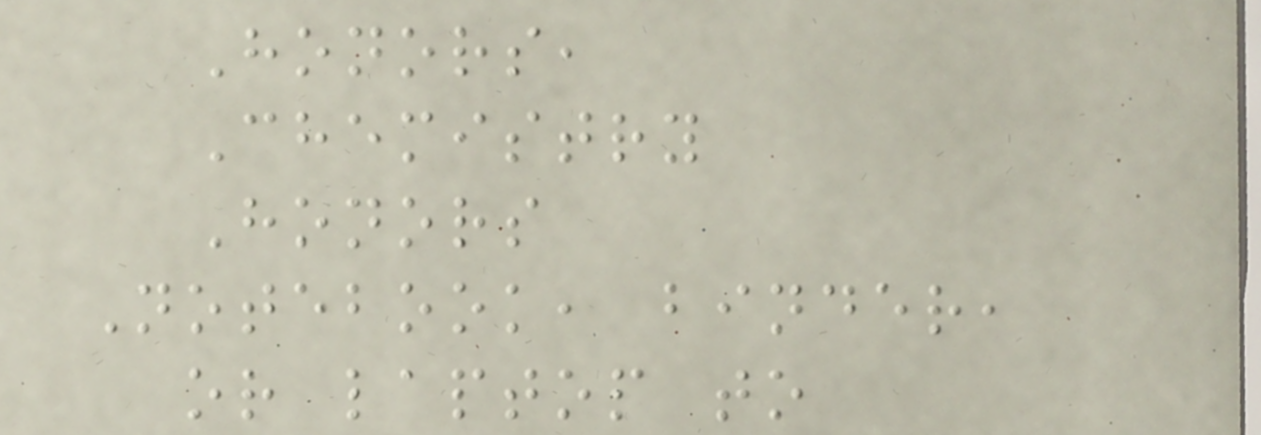Honors,
Chemistry
Honors
Notebook, binder,
or laptop to
